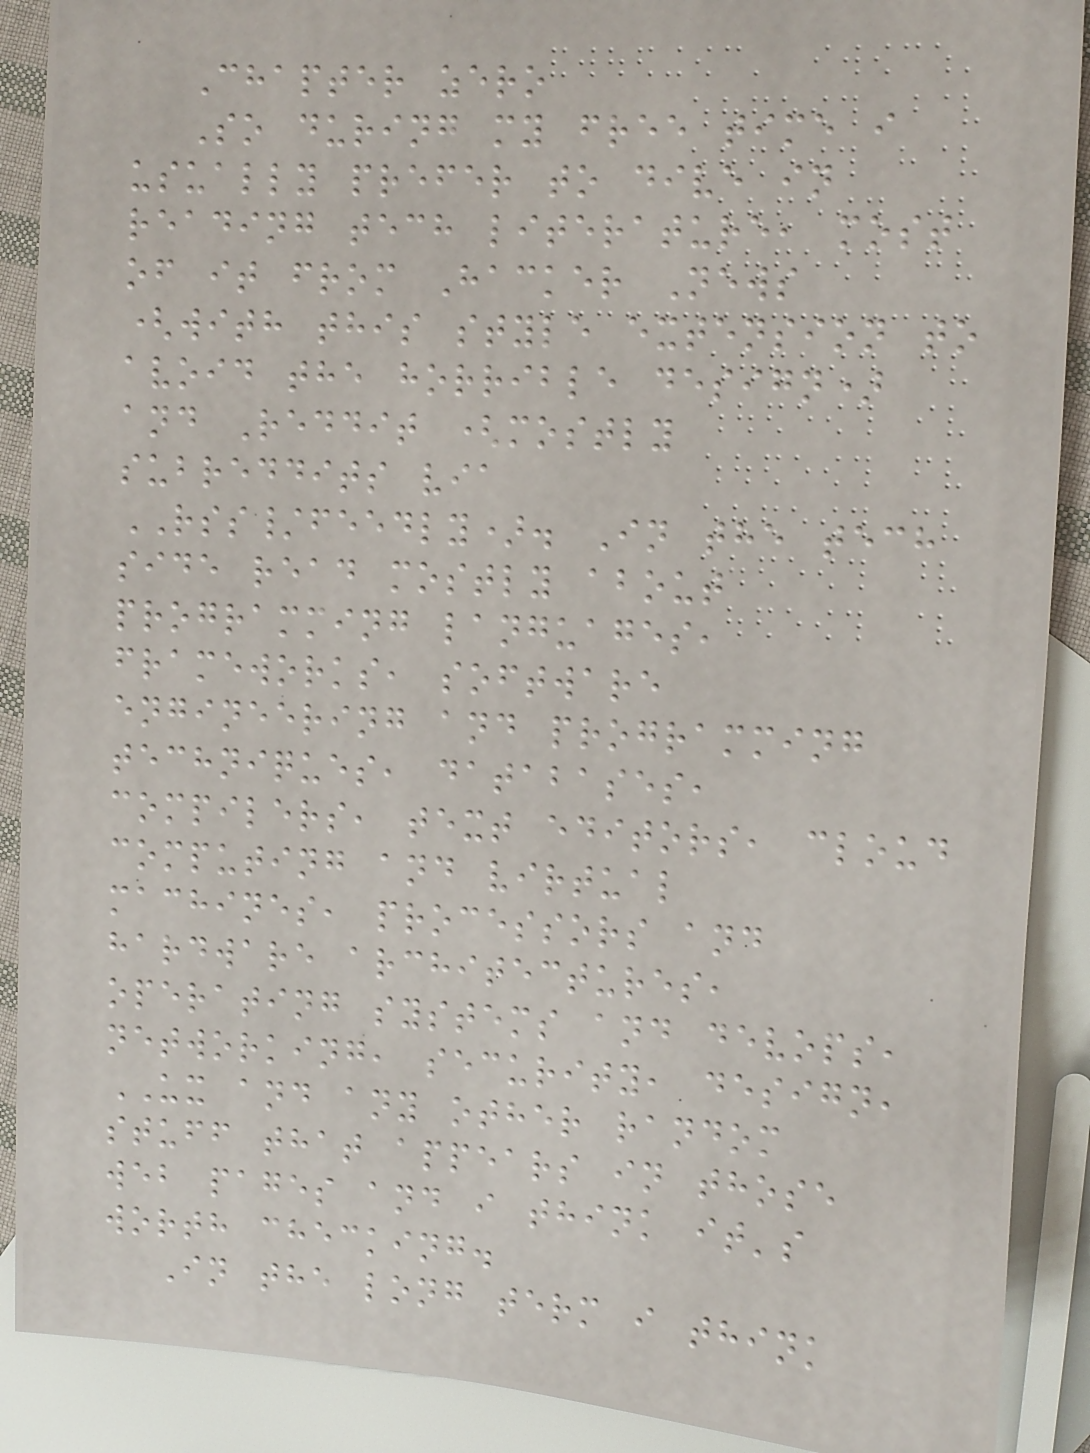Chapter zero
So during my free time i
usually prefer to dive in
reading tech literature, most
of it from Hacker News
(with this style extension to
avoid the horrible design)
and Reddit (mostly
subreddits via
RSS/feedly). In the tech
side read mostly about
programming languages,
frameworks, software
engineering and programming
techniques, databases,
compilers, text editors, cloud
computing and virtual
machines, processors and
hardware architectures,
operating systems and devops,
networking, security, design,
UX and any other random
stuff that appears in those
web pages and i think it's
worth checking.
In the long term i think
